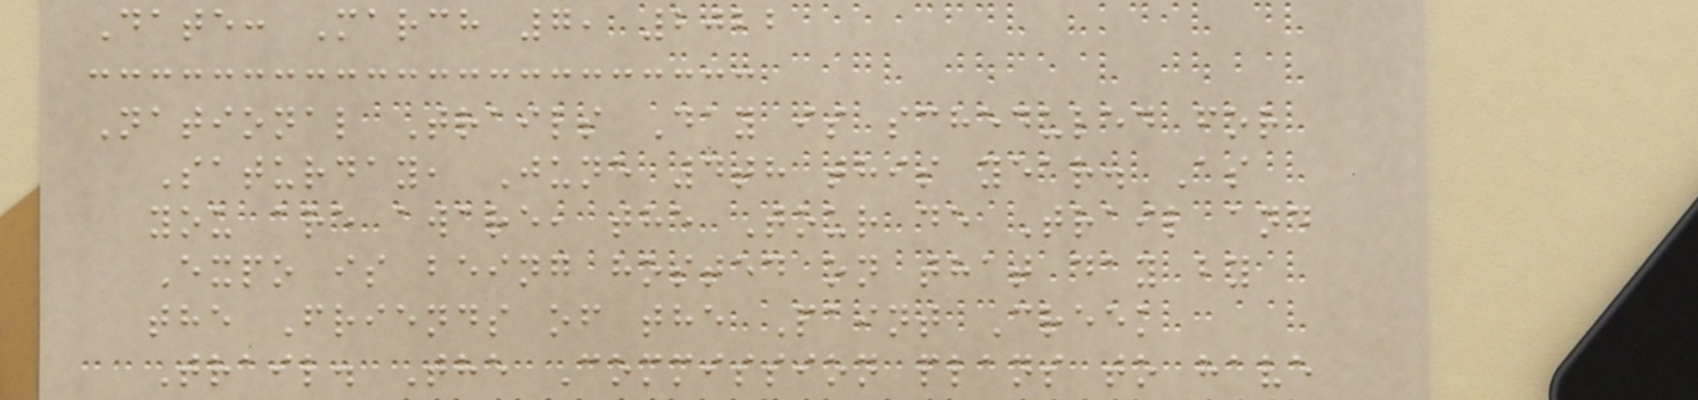Date: March 7, 2022
National Trails Day is scheduled for
Saturday, June 4th this year. As
you are aware, the Tour de Trail and
Expo is being hosted on that day by
the Friends of the Paint Creek
Trail. The Commission plans to have
